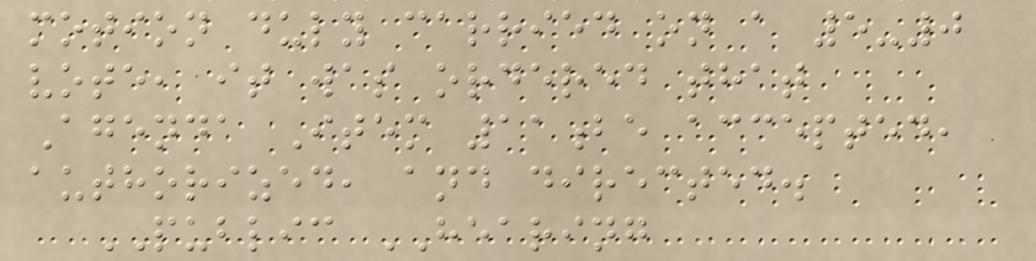motion duly carried on a 5-0
vote, it was ordered that
Agenda Item 11be accepted,
authorized, and directed.
PUBLIC HEARING
